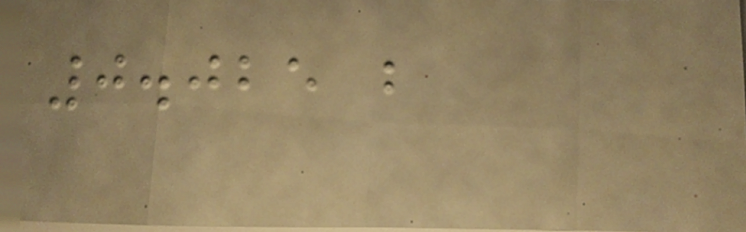0.025 b
